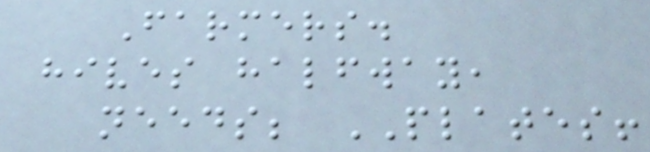Farmers.
hives halfway,
needs; PLATES!
